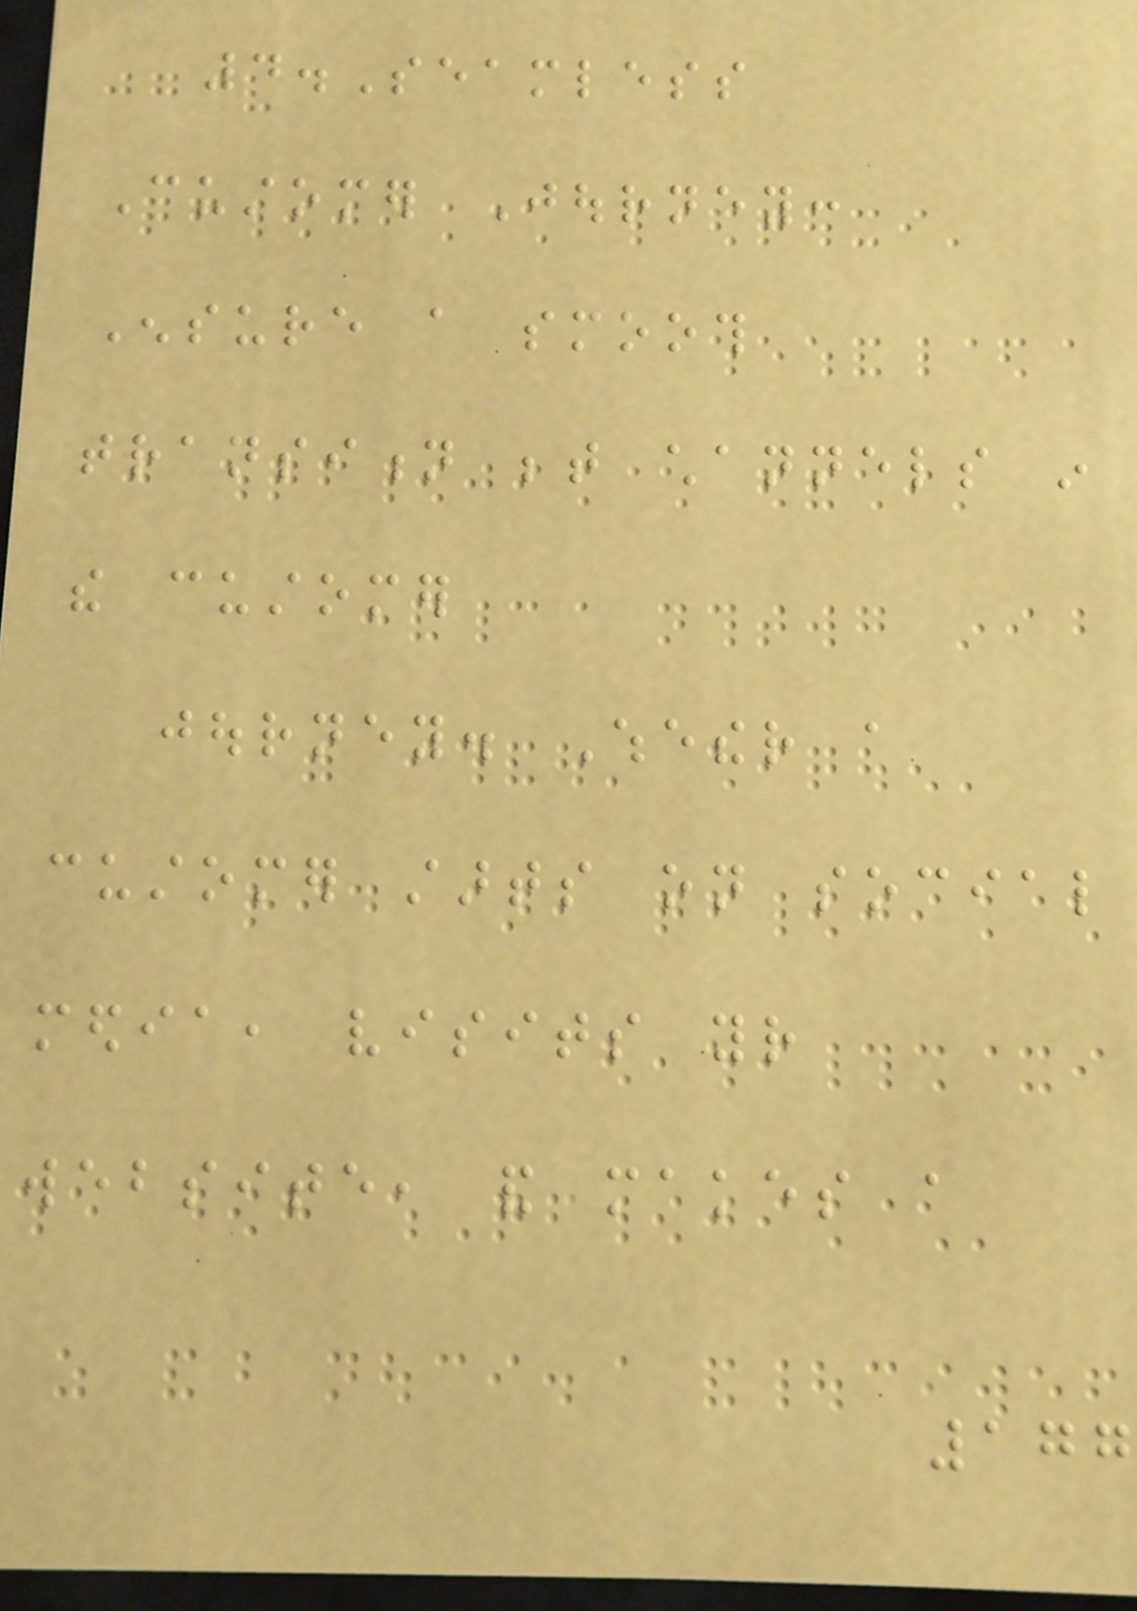4.Seamless
Customer Journey:
Ensure a smooth
transition between channels in
the customer
journey. Whether a
customer starts on social
media, visits your
website, and makes a
177
